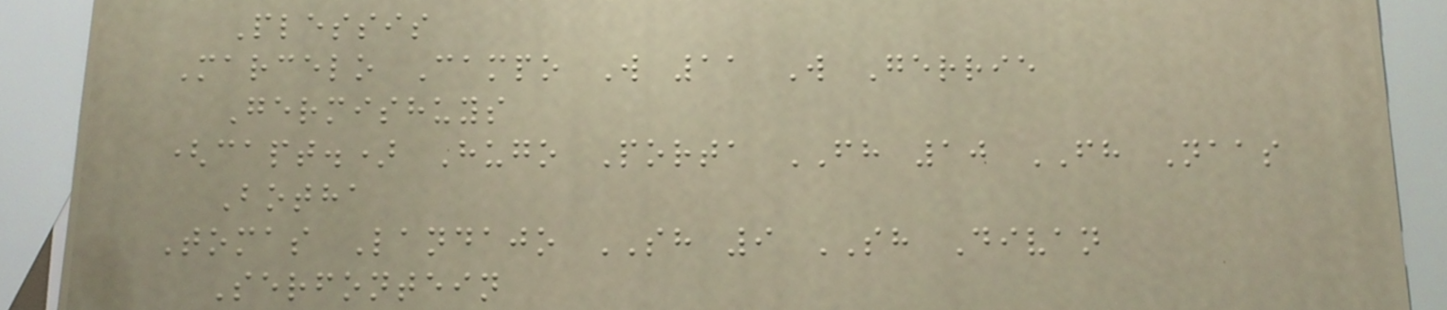Plessis
Marcelo Campo W 11 W Gerrie
Germishuys
(capt.) Hugo Porta FH 10 FH Naas
Botha
Tomas Landajo SH 9 SH Divan
Serfontein
